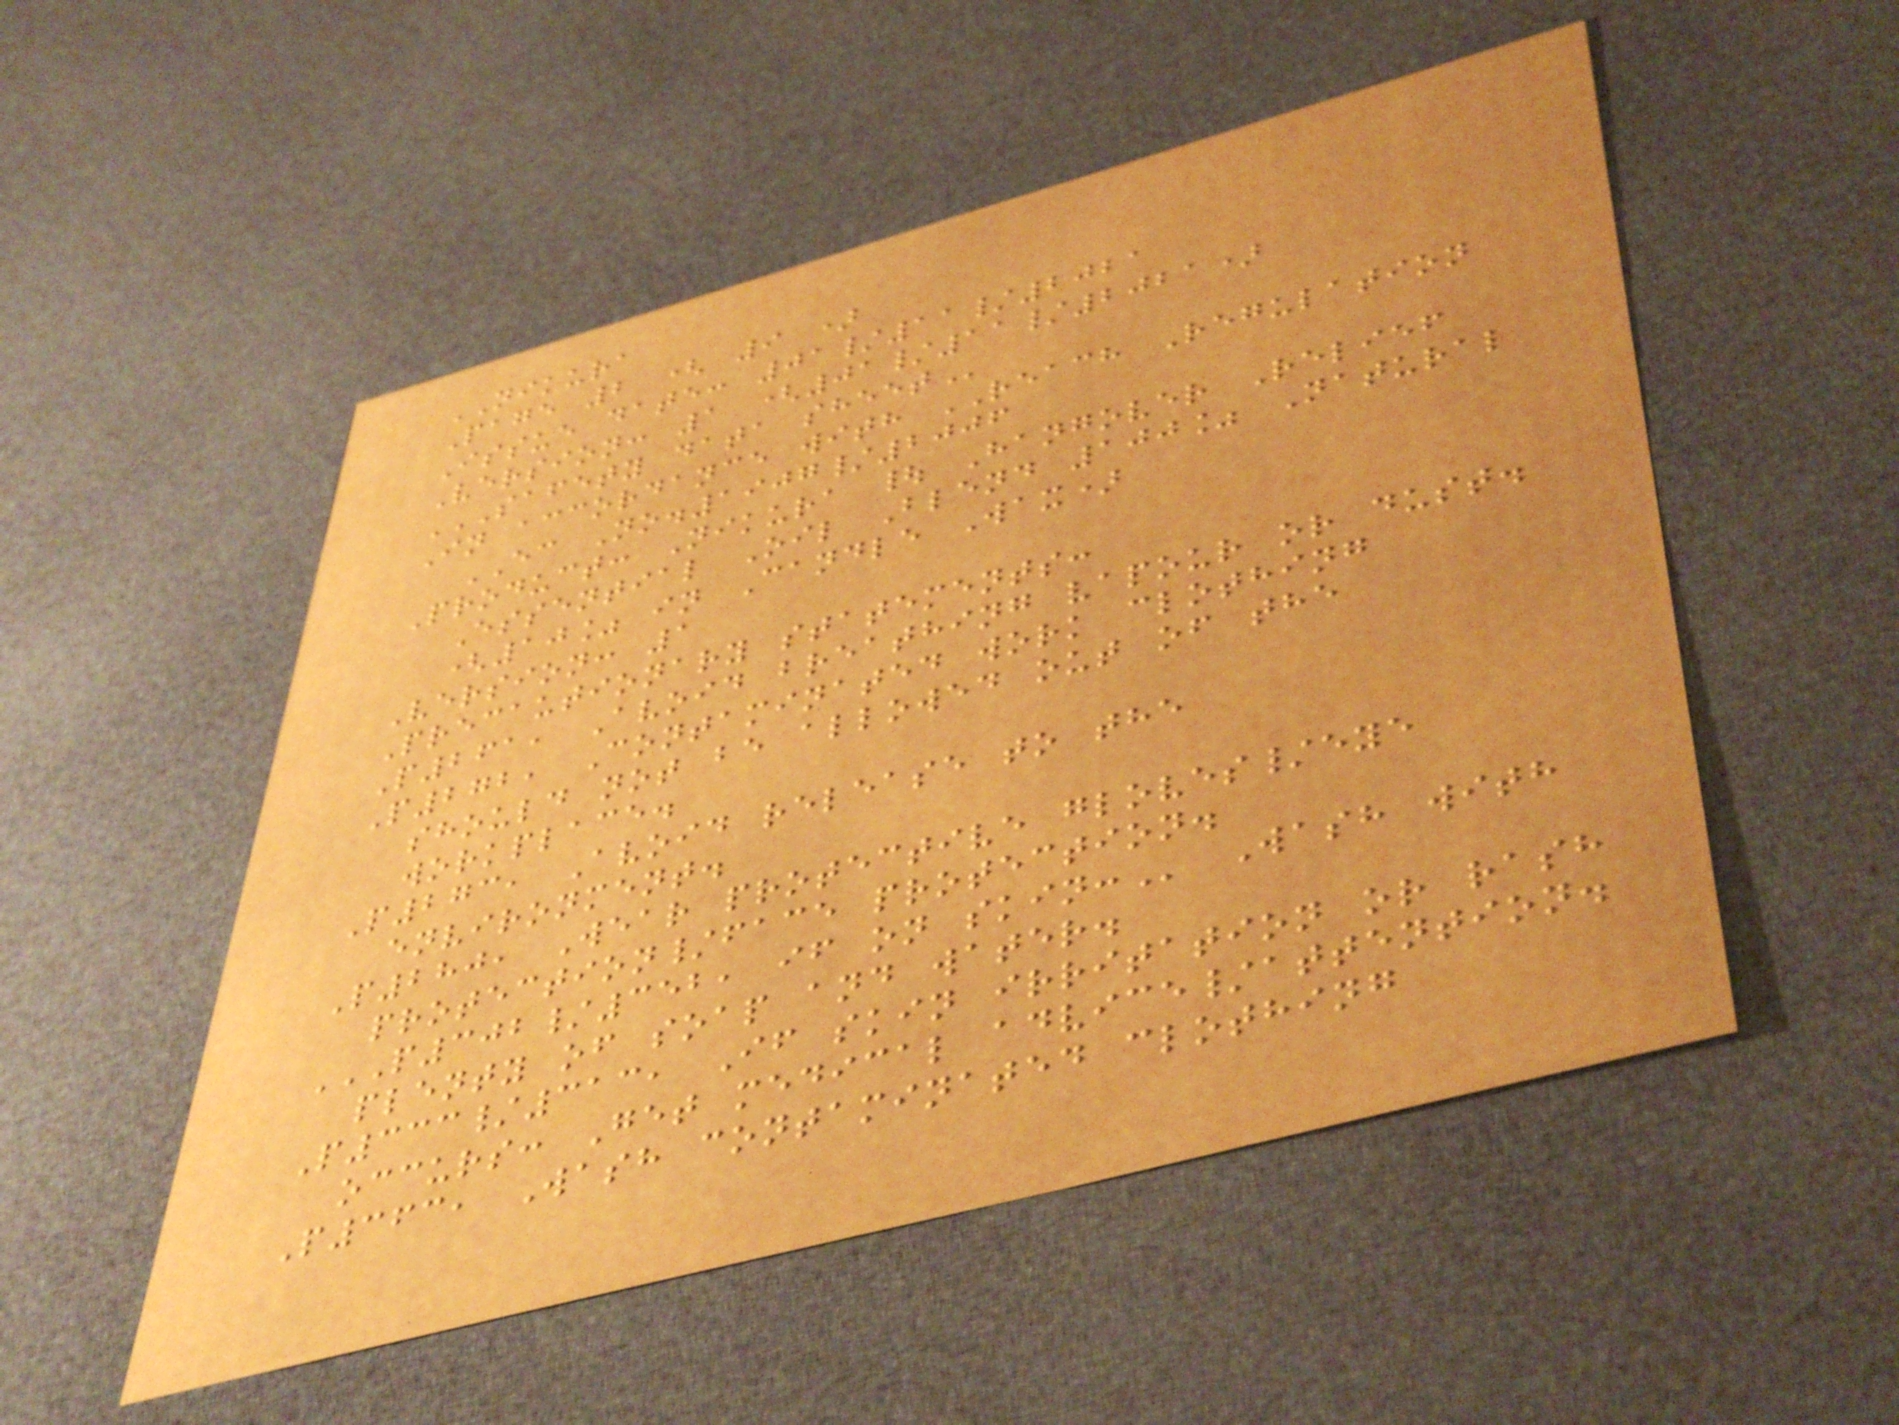NIKURA
Page 2 ( 9 )
Issue date: 01/11/2021
Version: 1 (01/11/2021)
SAFETY DATA SHEET
In accordance with REACH Regulation
EC No.1907/2006
Product: Nikura | Hangover Relief
Essential Oil Blend 100% Natural
(10% in Candle Wax)
Version: 1
Precautionary statements:
P261, Avoid breathing vapour or dust.
P272, Contaminated work clothing
should not be allowed out of the
workplace.
P273, Avoid release to the
environment.
P280, Wear protective gloves/eye
protection/face protection.
P302/352, IF ON SKIN: Wash with
plenty of soap and water.
P333/313, If skin irritation or rash
occurs: Get medical advice/attention.
P363, Wash contaminated clothing
